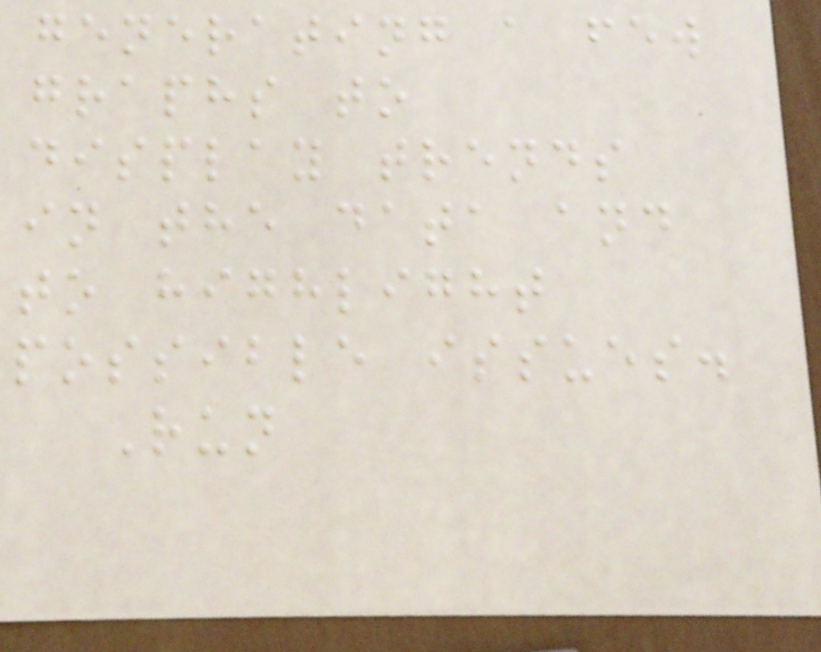generating a few
graphs to
display trends
in the data and
to highlight
possible issues.
Run
